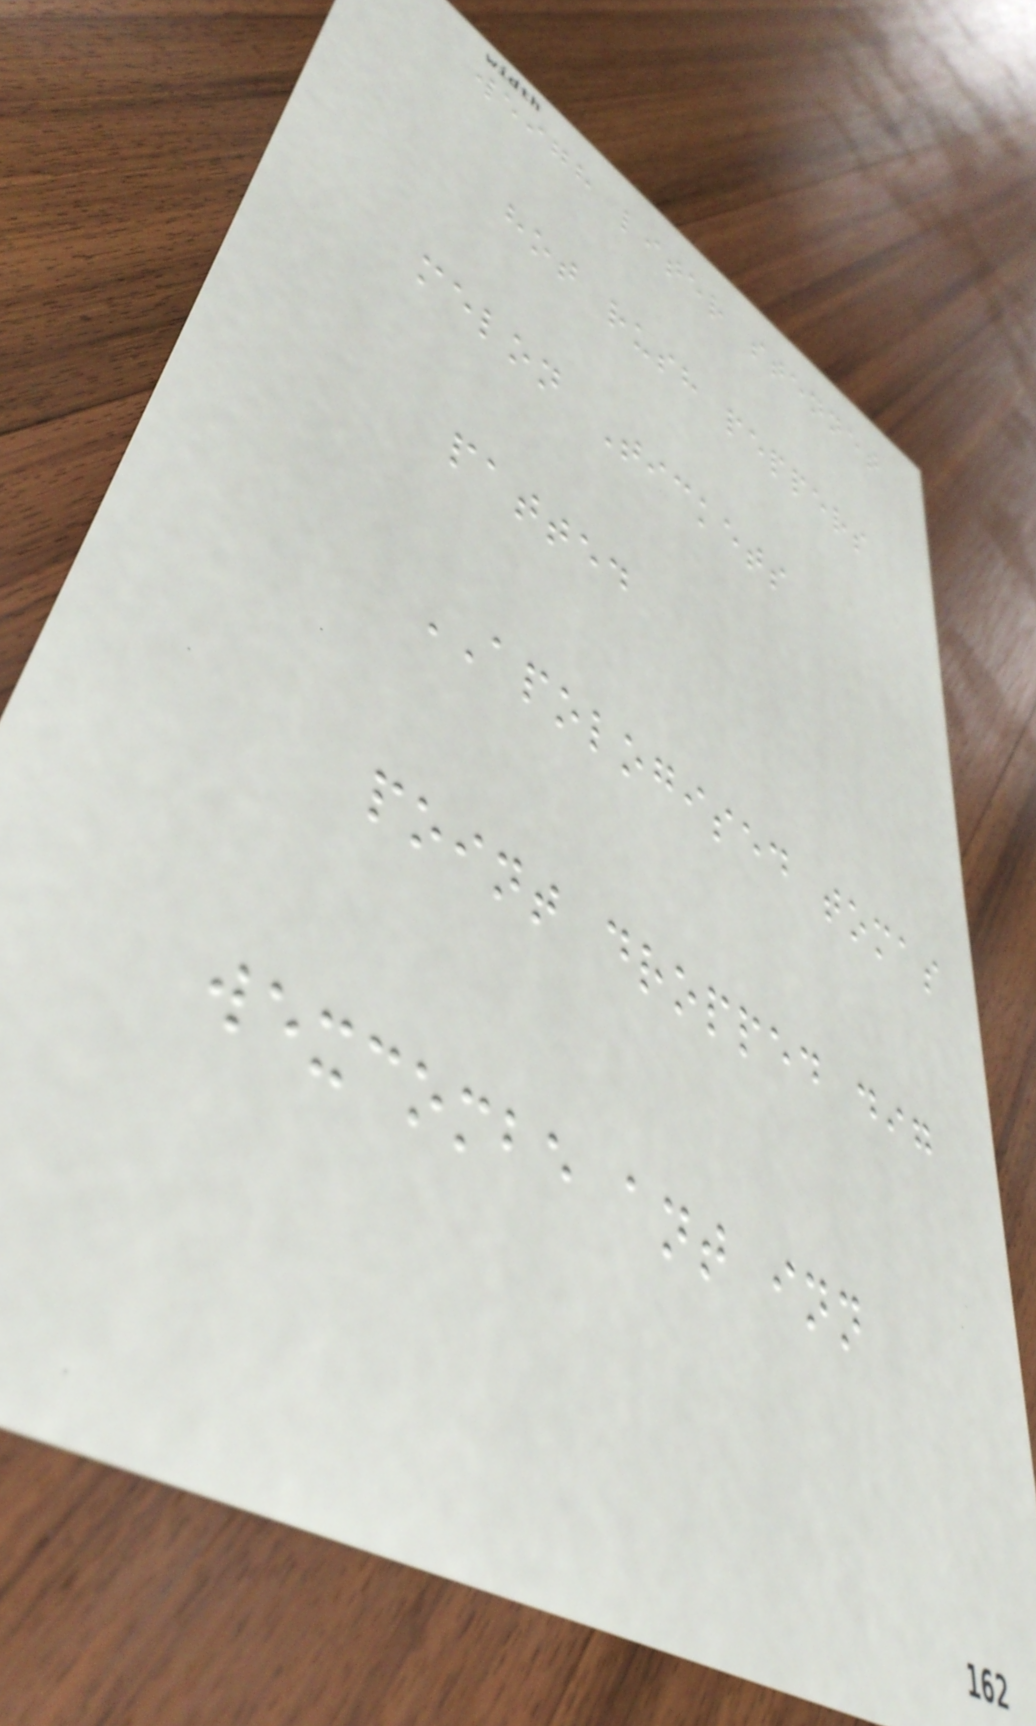weigh liter stennet
hot rush peppers
melon Tickets
patted
APOLOGISED tomas
point dropped dig
wexcombe ant inn
